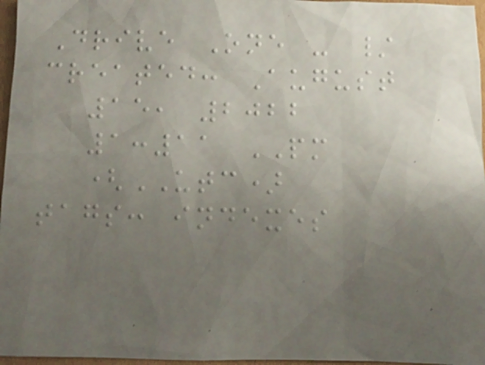Drive One - /
created: August
15, 2022
1:11 PM
(UTC)
tags: indexes
